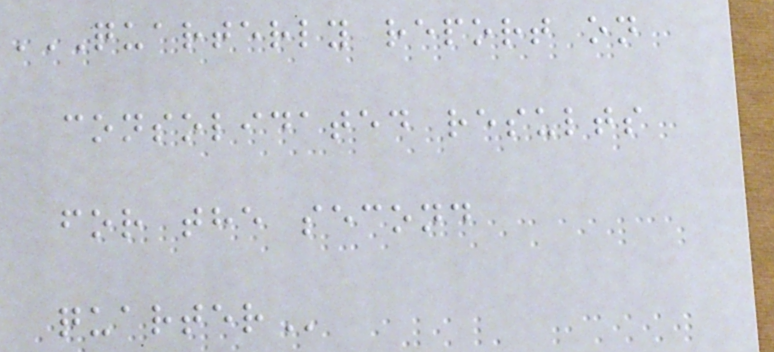QUARTERLY REPORT ON
CONSOLIDATED RESULTS
FOR THE SECOND
QUARTER
